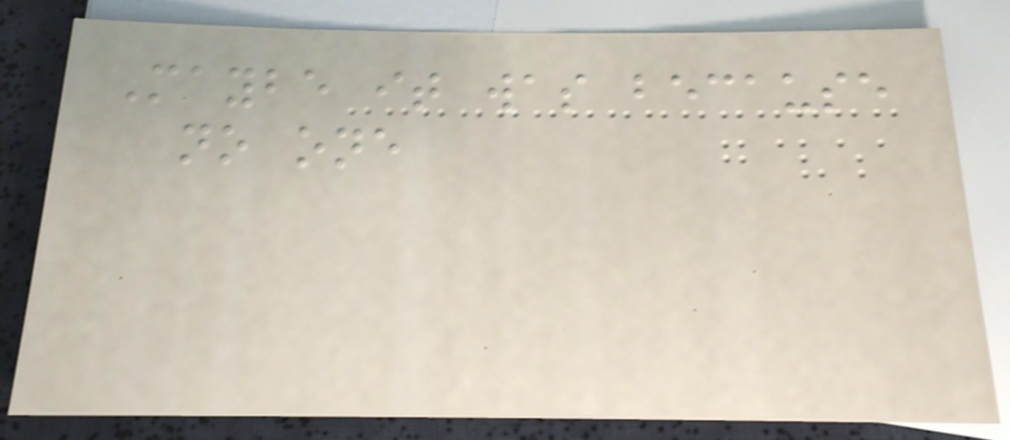Maybe it was because
no one
